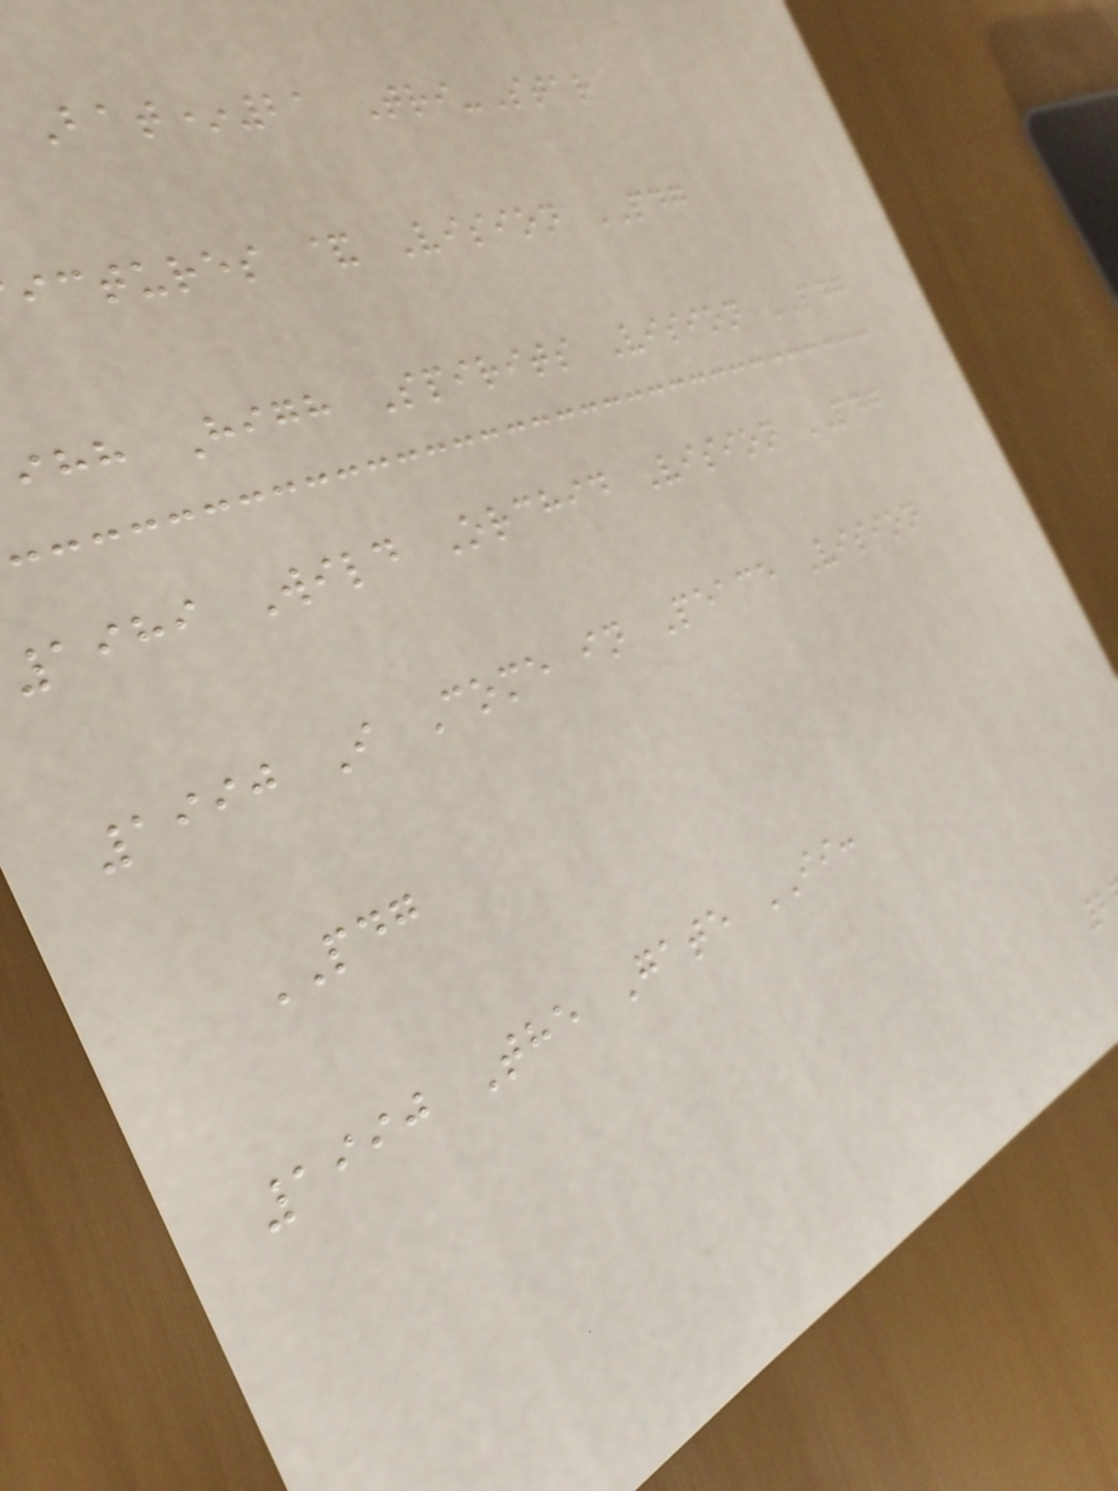Bat*21 Tri-Star
ictures & Vision PDG
ihh High Spirits Vision PDG
1989 Wild Orchid Vision PDG
1990 I Come in Peace Vision
PDG
1990 The Gate II:
